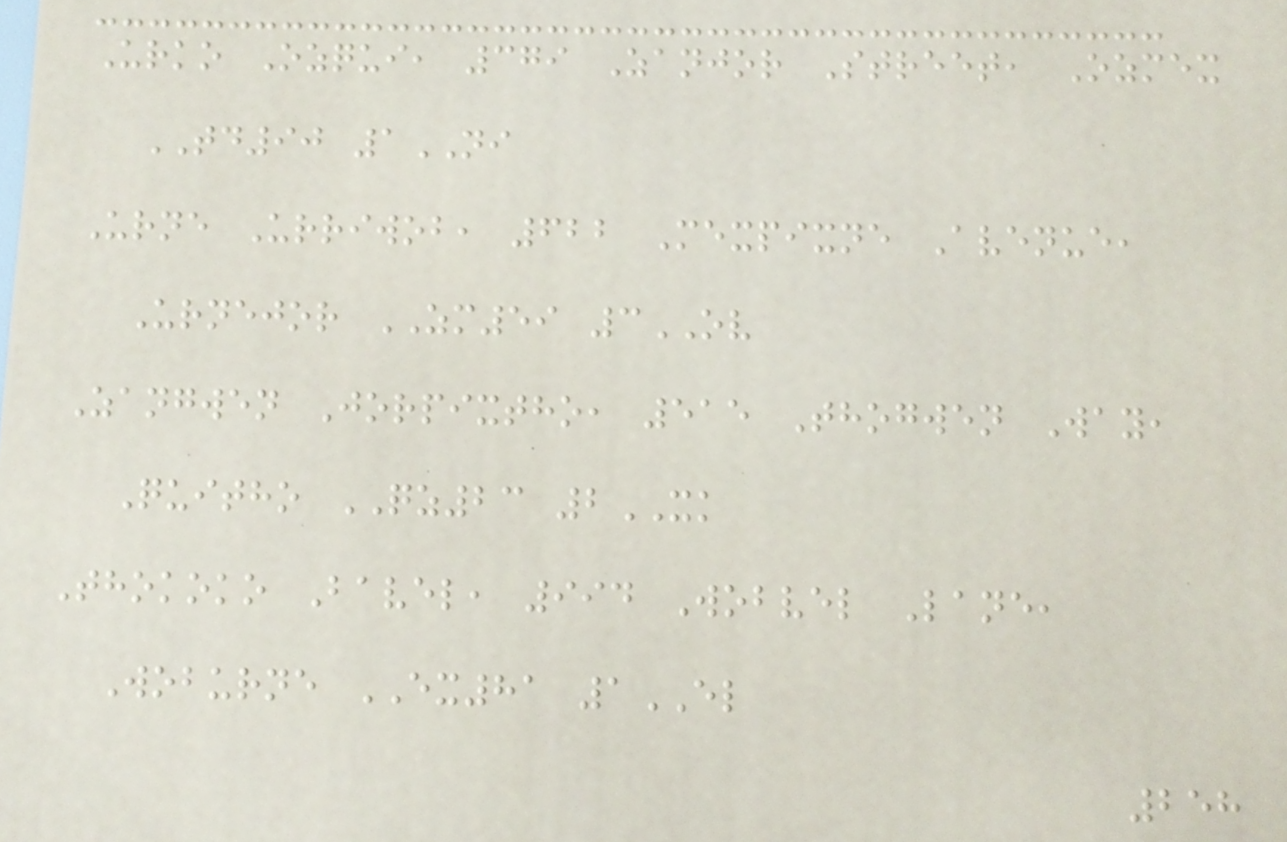Urko Ozqui, 379 Zanjor Street, Ozmex
TD90 1NI
Urne Urriwob, 622 Mexpixne Avenue,
Urnejor ZM59 3OV
Zangwen Jorpixtho, 515 Thogwen Way,
Quitho QZ23 2XK
Thokoko Bavel, 994 Wobvel Lane,
Woburne EX81 1EL
258
